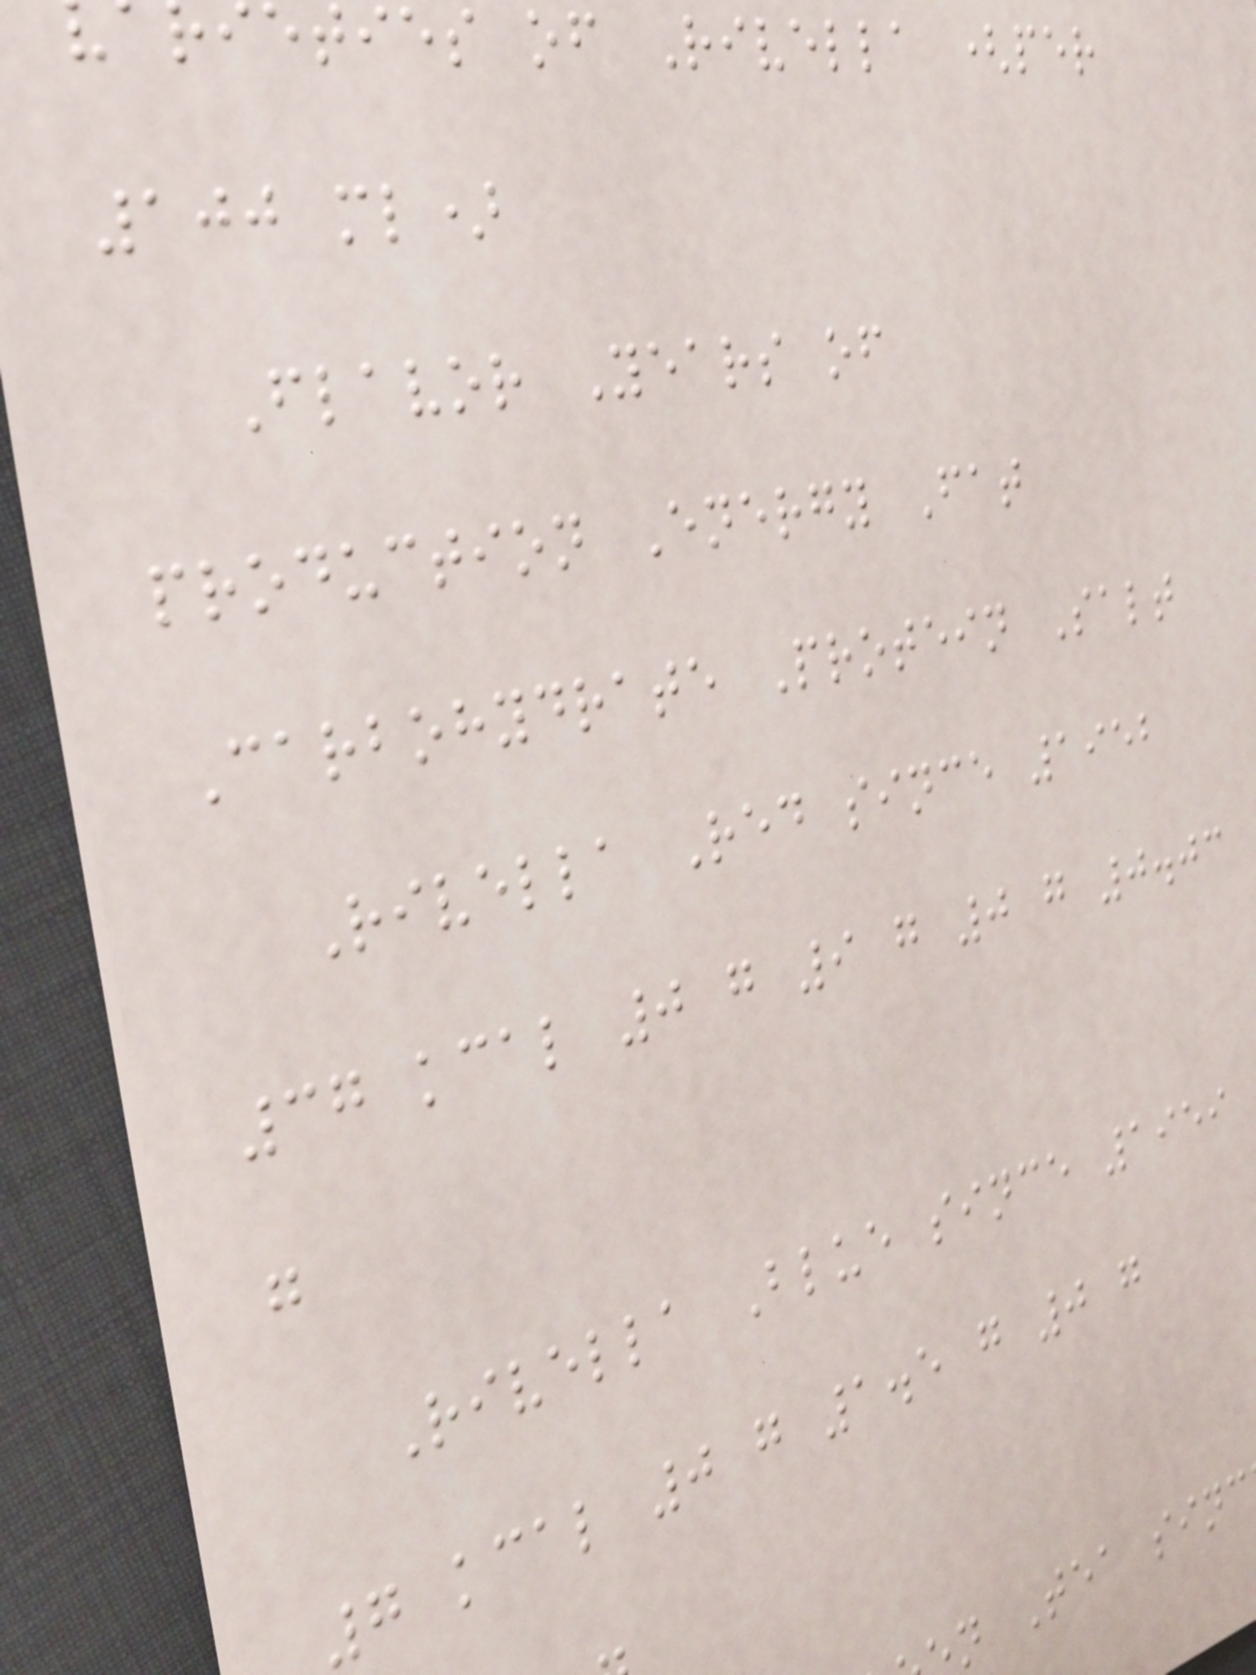eties of Rivella (per
100 ml)
Flavor Years of
production Energy Fat
Carbohydrate Protein Salt
Rivella Red since 1952
37 kcal 0 g 9 g 0 g 0.03
g
Rivella Blue since 1959
7 kcal 0 g 1.5 g 0 g
n Tea sinc
